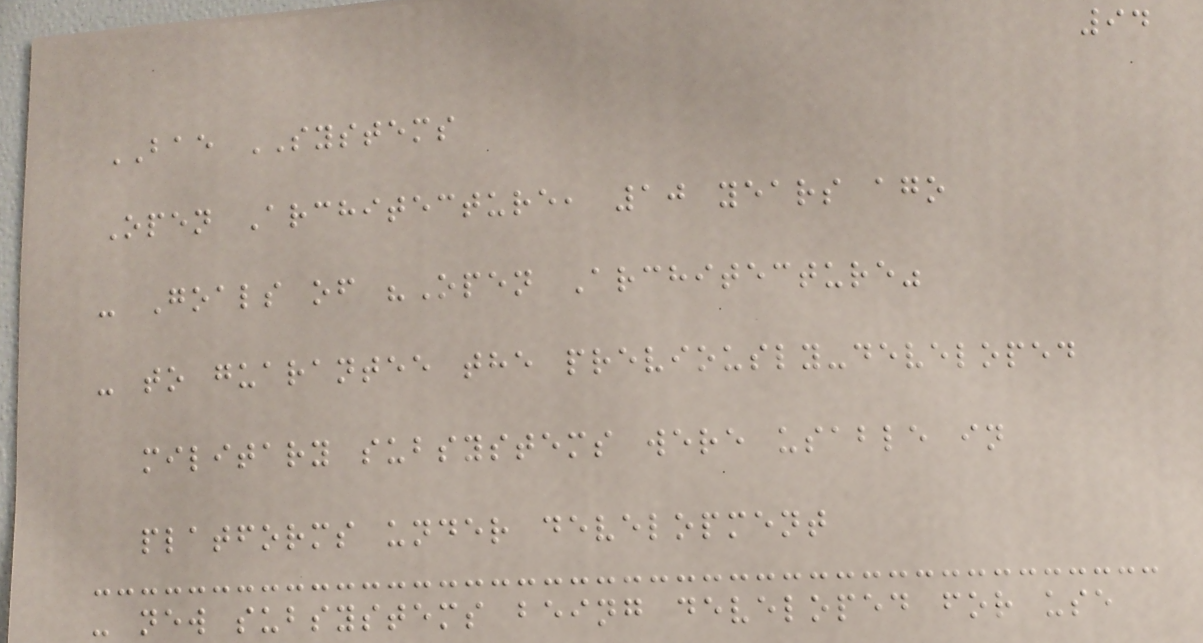94
BAE SYSTEMS
Open Architecture, 10 years ago
- Goals of "Open Architecture"
- to guarantee the previously-developed
military subsystems were usable in
platforms under development
- new subsystems being developed for use
